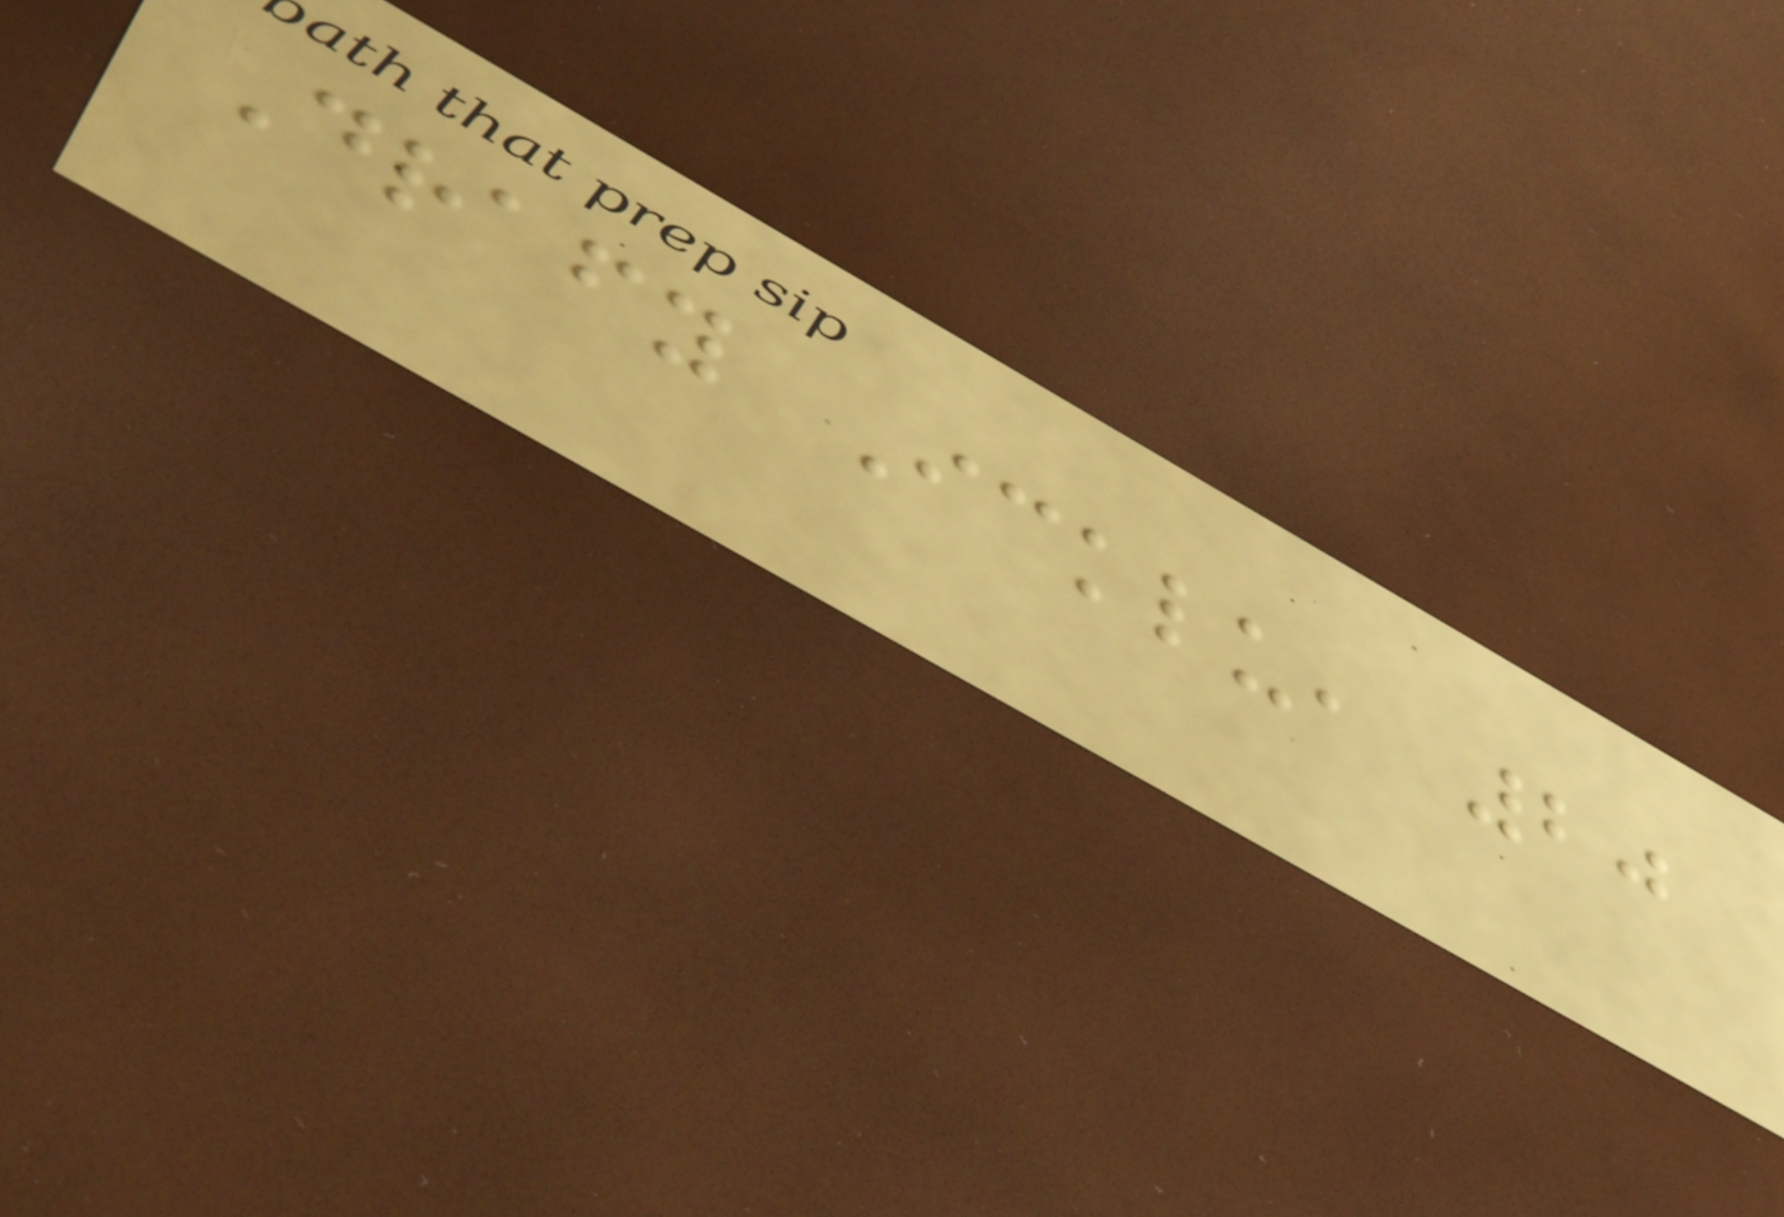Drafy Icklu, 20
